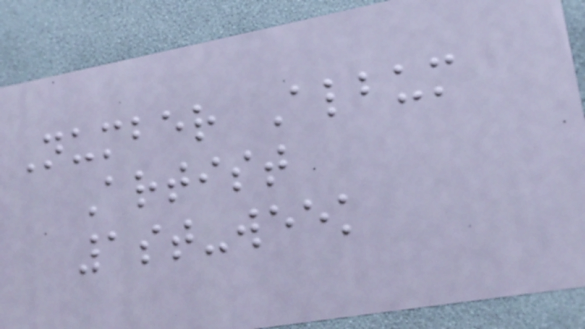Number Album
Artist
1st-week
